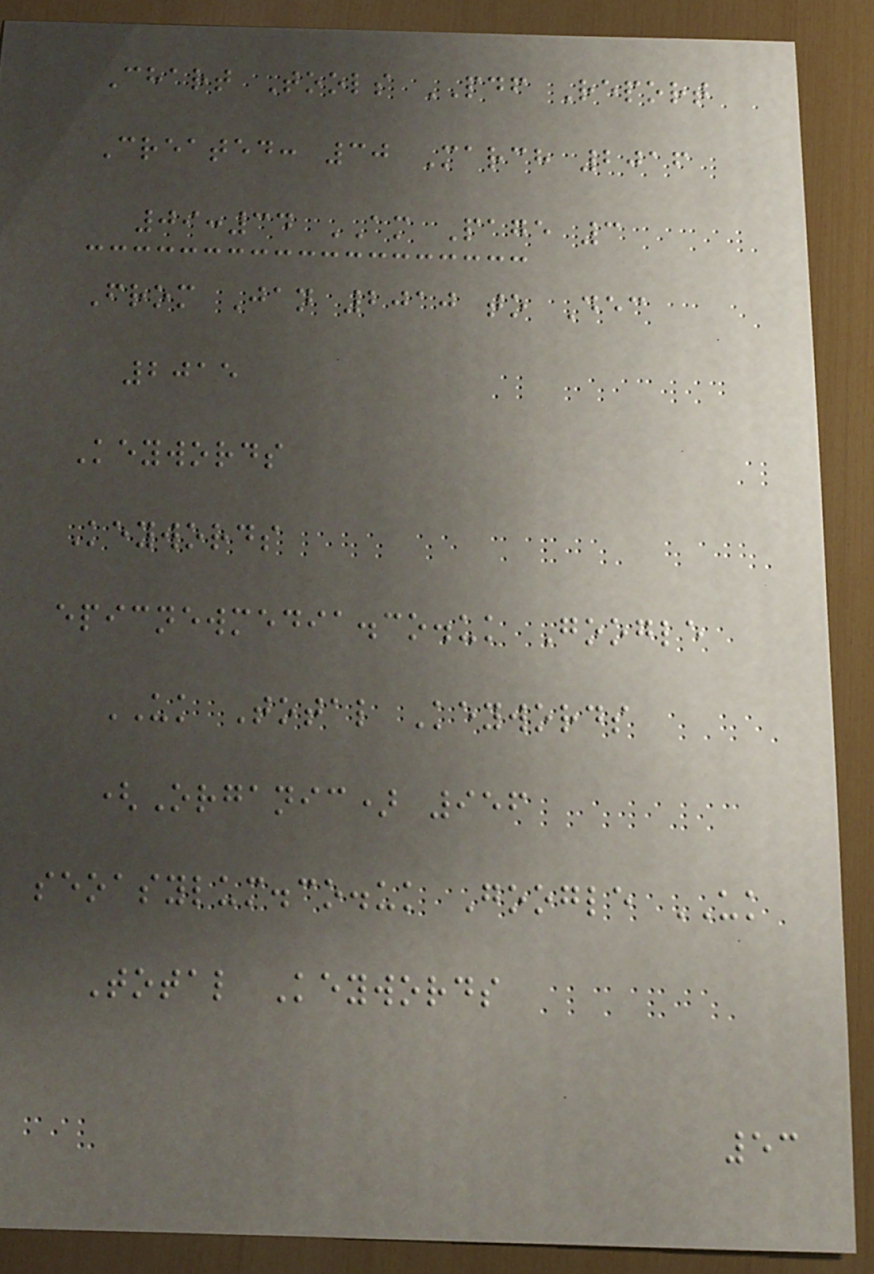Chart Tools PDF Report
Created: 30 March 2016
09:34 AM Page 3
From Jan 2010 to Dec
2015
Keywords
Keywords
epicnewmedia.co.uk Google
UK Total Keywords
(Organic) 956
seoasylum.co.uk Google UK
Total Keywords
53
